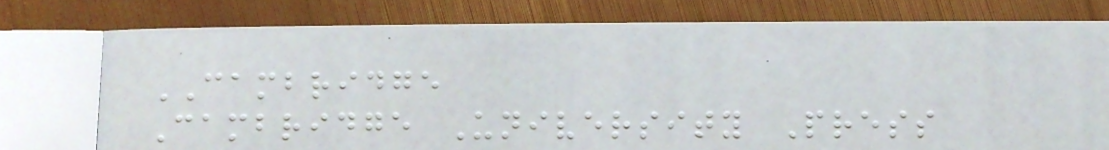CAMBRIDGE
Cambridge University Press
